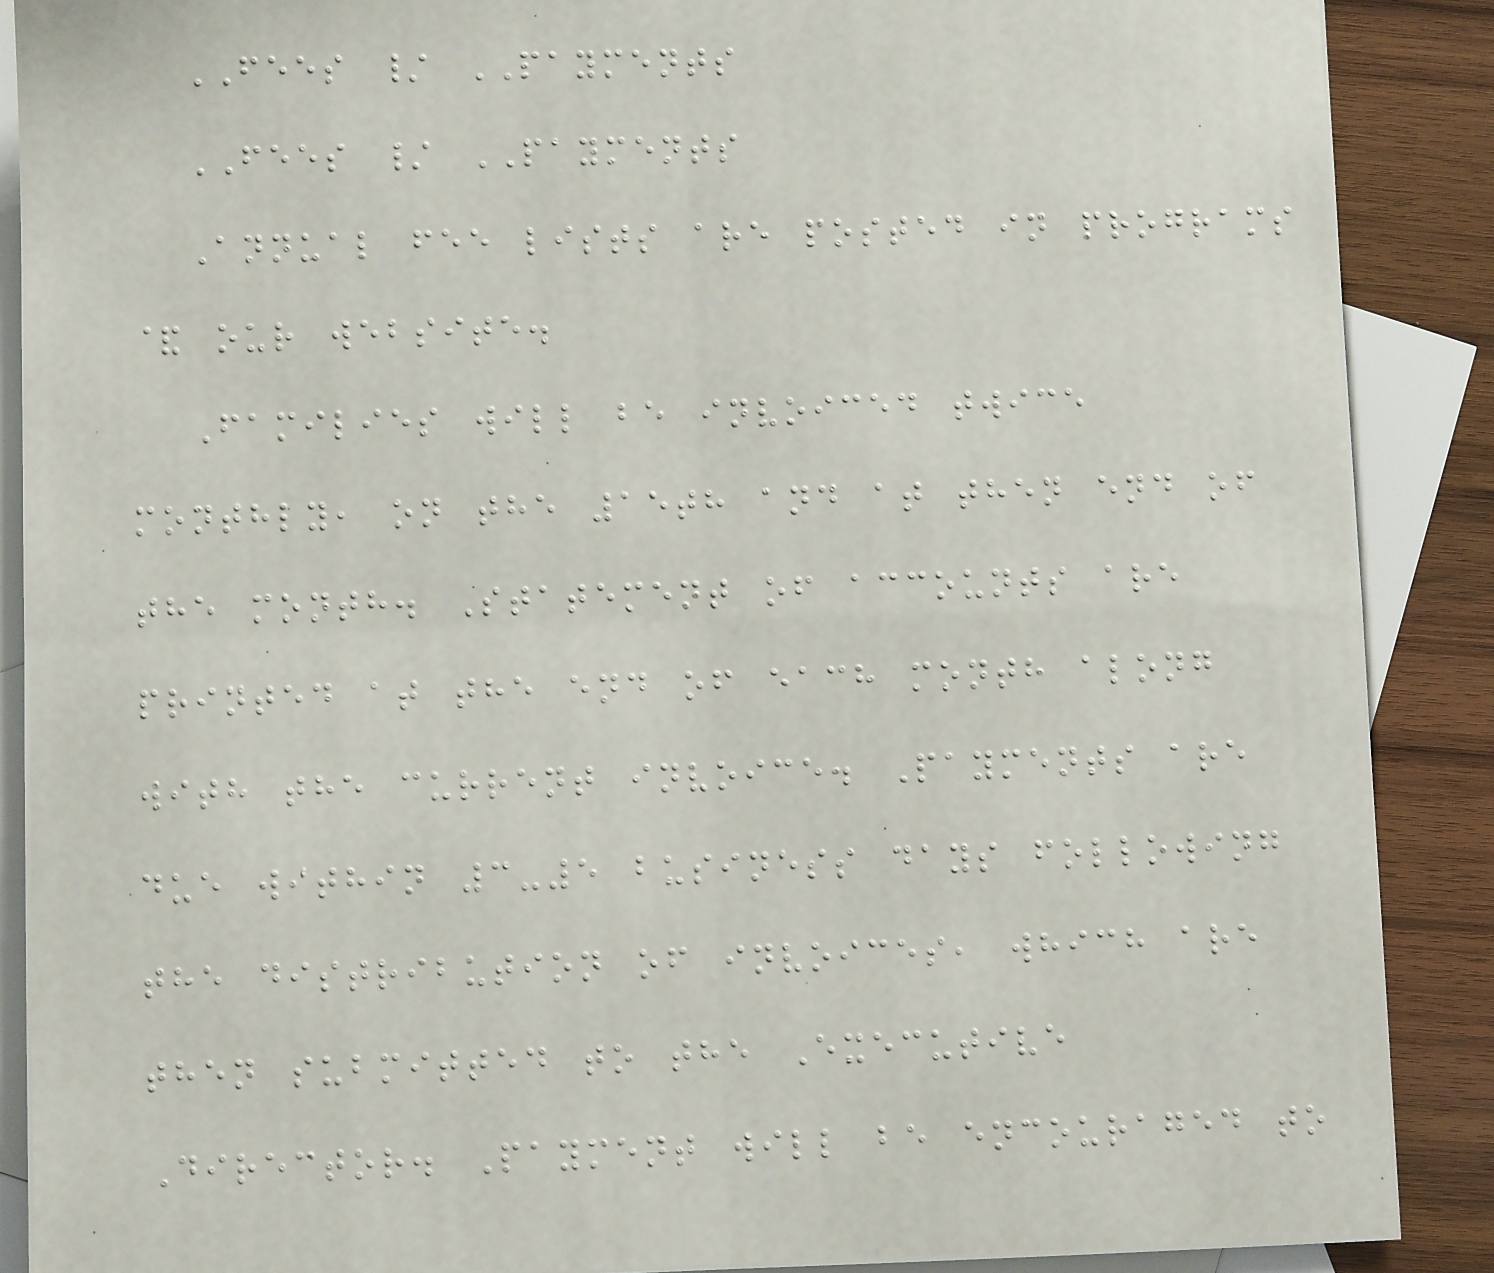FEES / PAYMENTS
FEES / PAYMENTS
Annual fee lists are posted in programs
& our website.
Families will be invoiced twice
monthly, on the 15th and at then end of
the month. Statement of accounts are
printed at the end of each month along
with the current invoice. Payments are
due within 3-5 business days following
the distribution of invoices, which are
then submitted to the Executive
Director. Payment will be encouraged to
